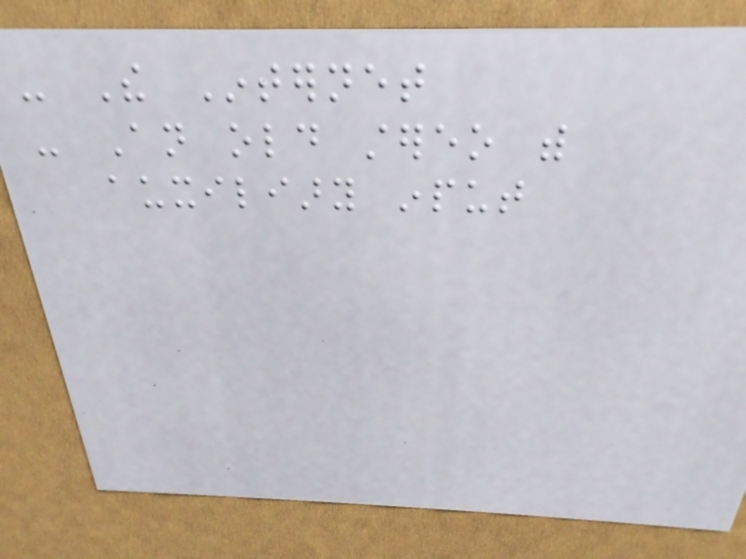- The Internet
- An old stereo with
auxiliary input
